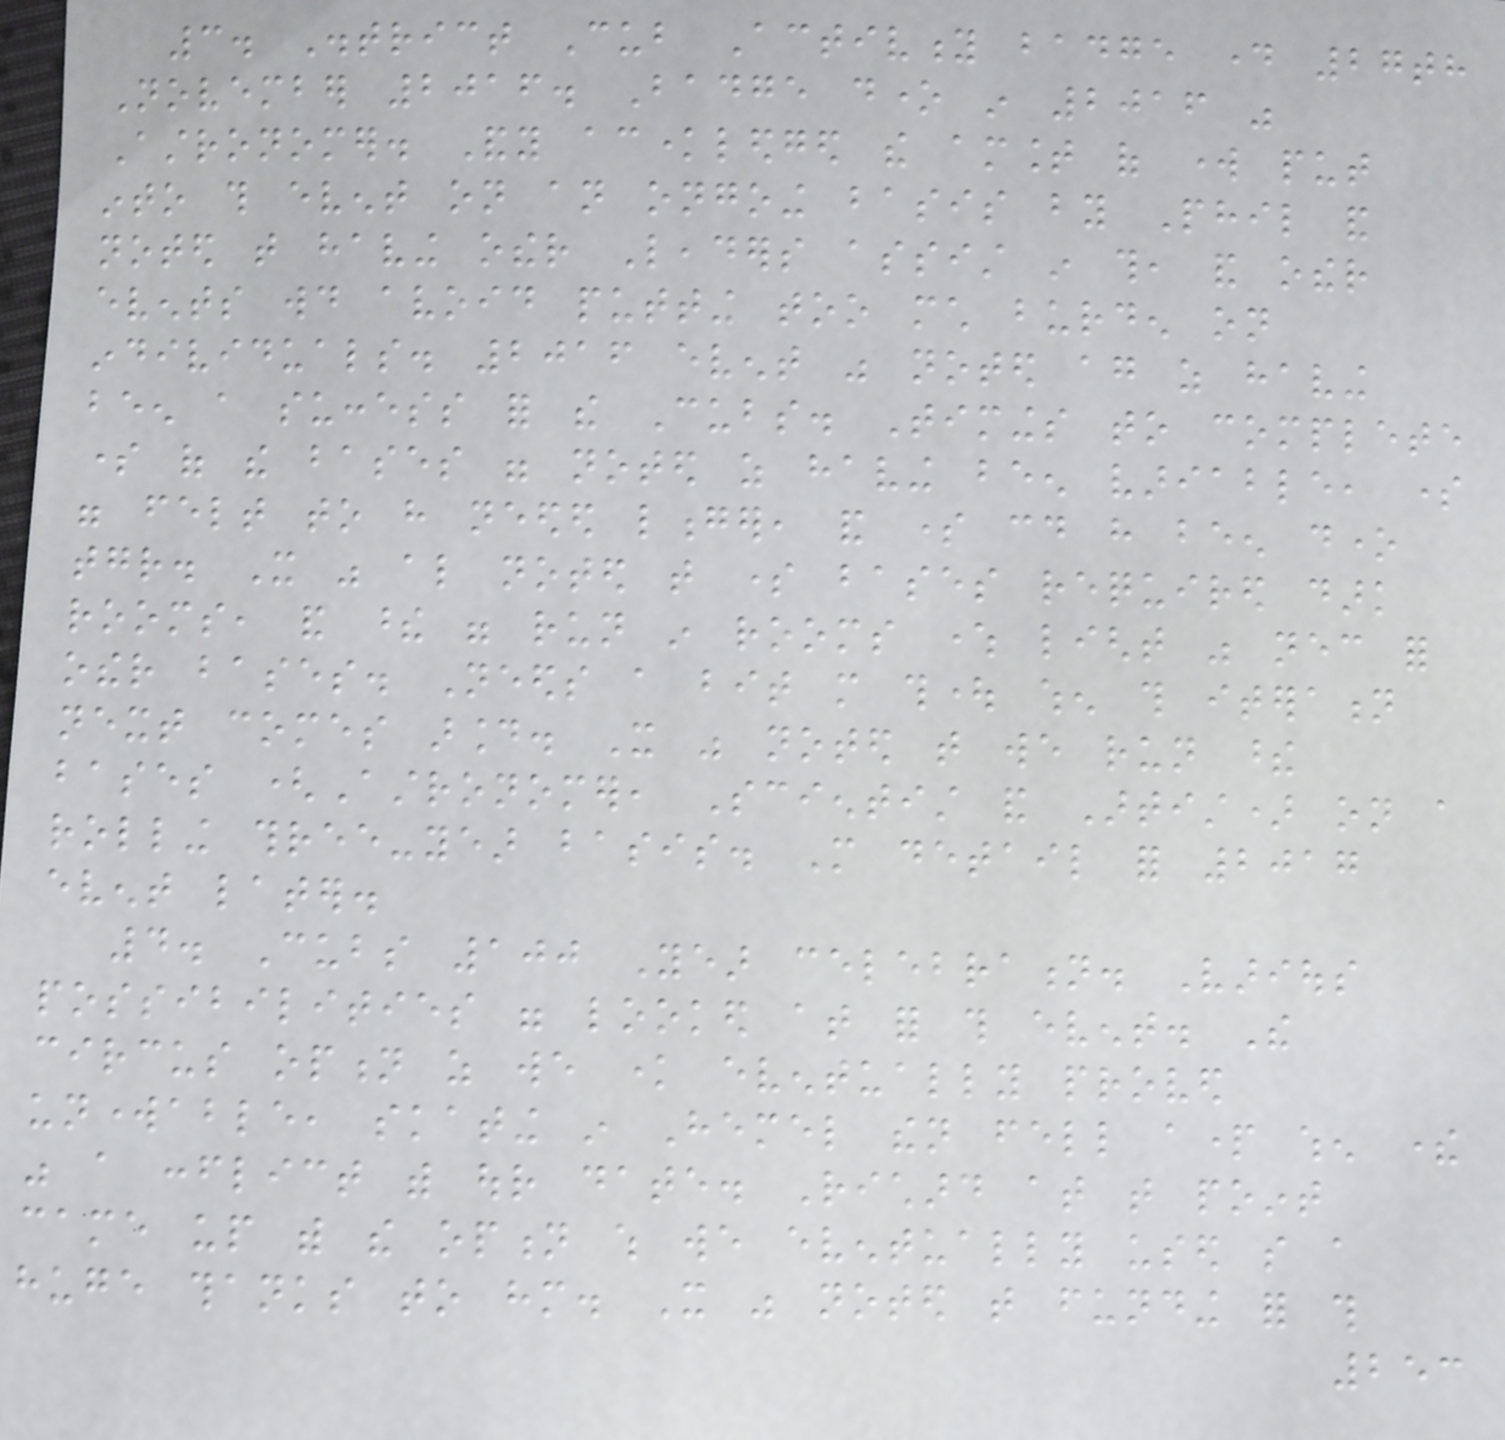3. District Cub Activity badge day 27th
November 2016. Badge done in 2016 was
Astronomer. Andy acknowledged the amount of work put
into this event on an ongoing basis by Phil and
noted that having other Leaders assist in this, and other
events would avoid putting too much burden on
individuals. 2016 event was noted again as having
been a success for the Cubs. Timings to complete
some of the bases were noted as having been variable, some
were felt to have needed longer, and some could have been done
together. It was also noted that some bases required dark
rooms, and these were run in rooms where light was necessary for
other bases. Needs a bit more thought when this iteration
next comes around. It was noted that we run these
bases (Astronomer, Scientist and Artist) on a
rolling three-year basis. More detail for 2017
event later.
4. Cubs 100 Year celebration. Various
possibilities were looked at for this event. The
circus option as we know eventually proved
unworkable, skating in Hemel then fell apart when there
was a conflict with our date. Richard at that point
came up with the option which we eventually used so a
huge thanks to him. It was noted that funding for this
253
